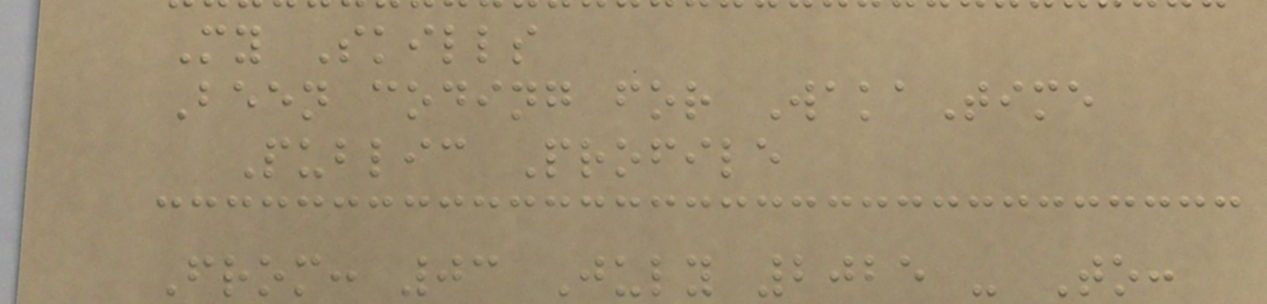My Skills
Been coding for WakaTime
Public Profile
From: 03 July 2025 - To:
